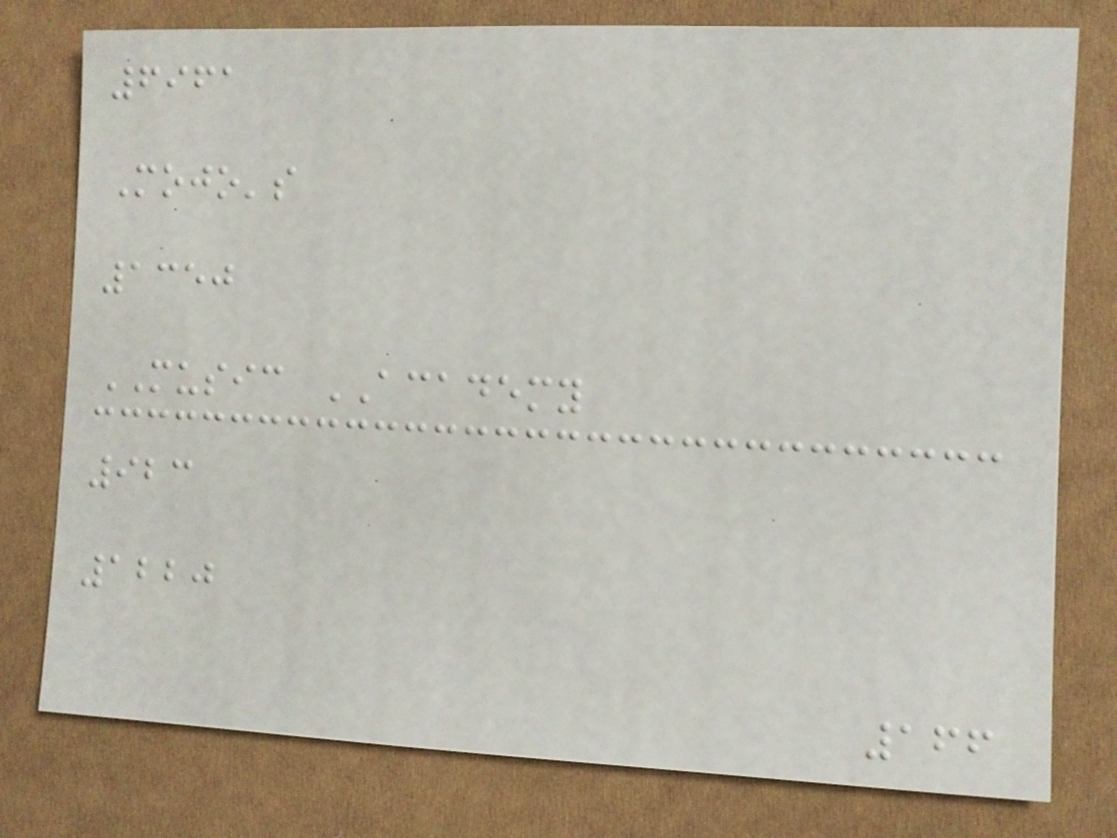6961
Mojo's
1350
MUSIC ACADEMY
923
1220
166
